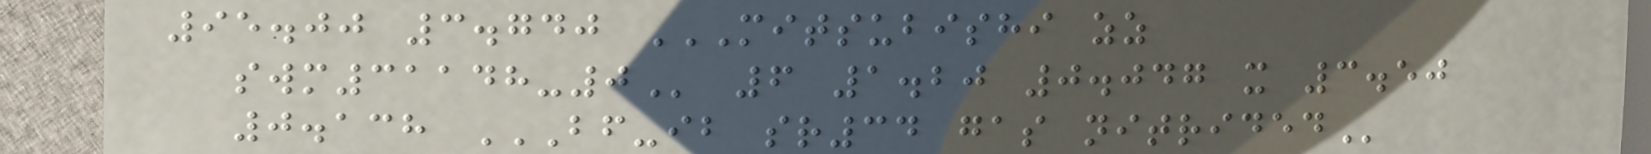95.00 3.740 MITSUBISHI ZZ
SWM31148-0 6 1.20 0.047 x 3.50
0.138 BF-IB SR34 GAS NITRIDED
